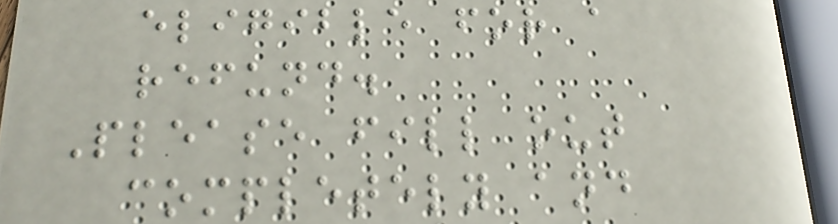eligible for a
refund.
Please fill out
completely and
